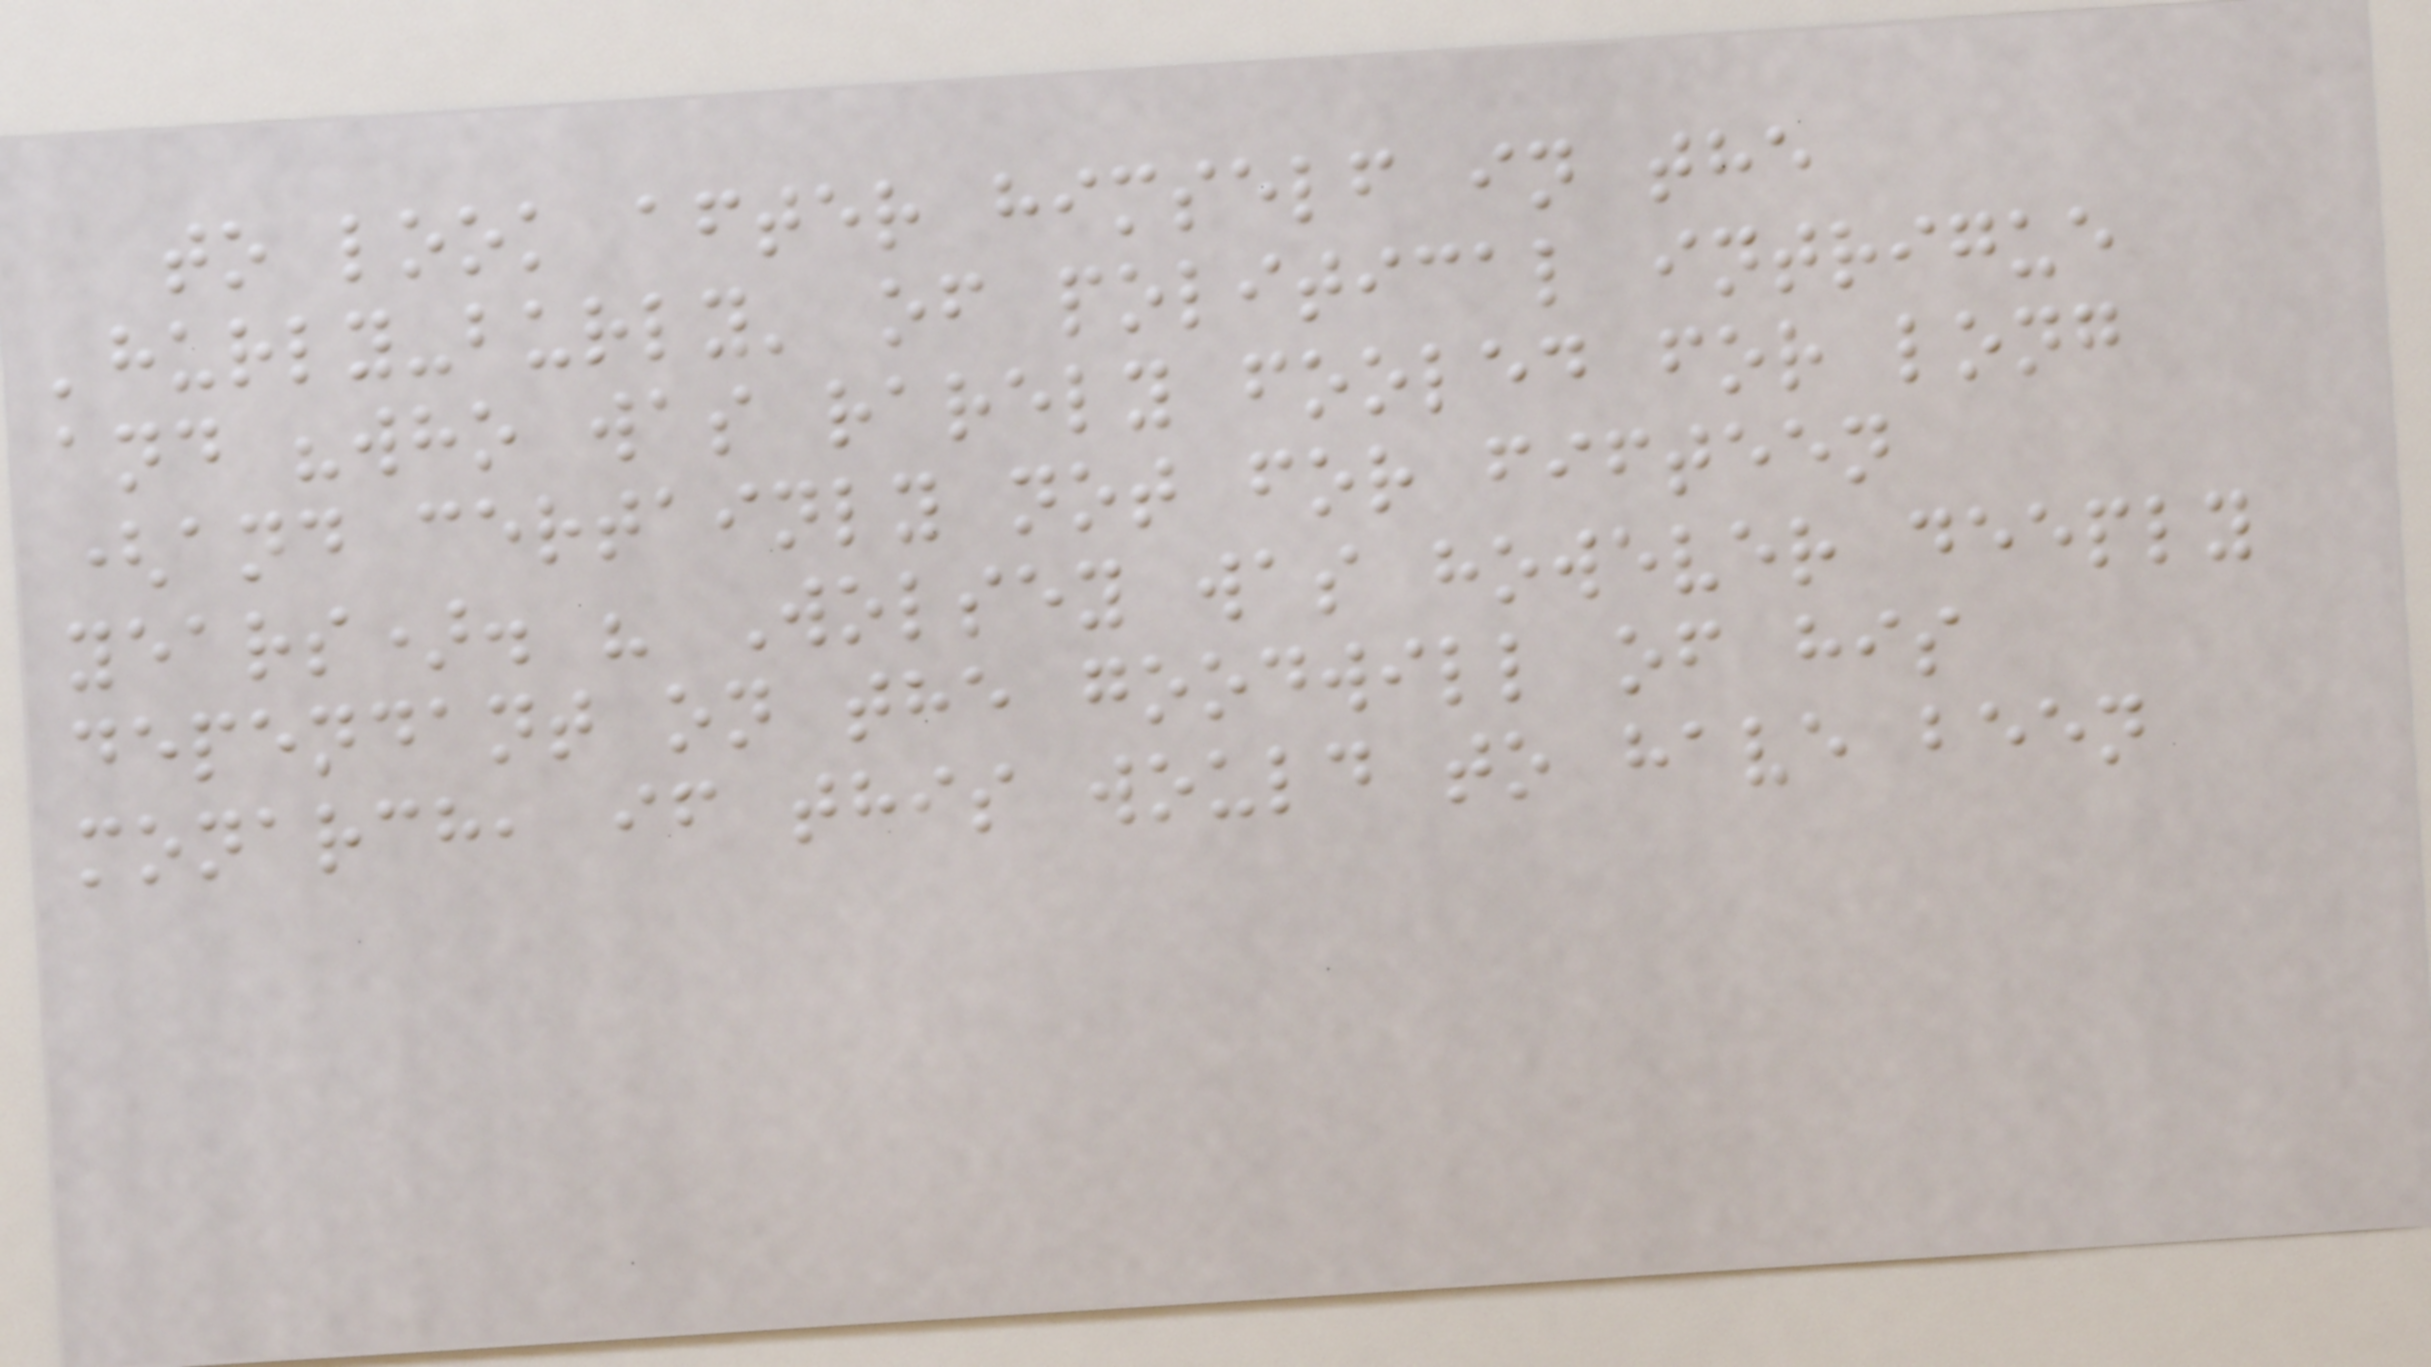to look after himself in the
'hurly-burly' of political intrigue
and "who was rarely fooled for long
(and certainly not for fifteen
years). " Wolsey was however deeply
dependant on the goodwill of his
monarch, if this would to have been
